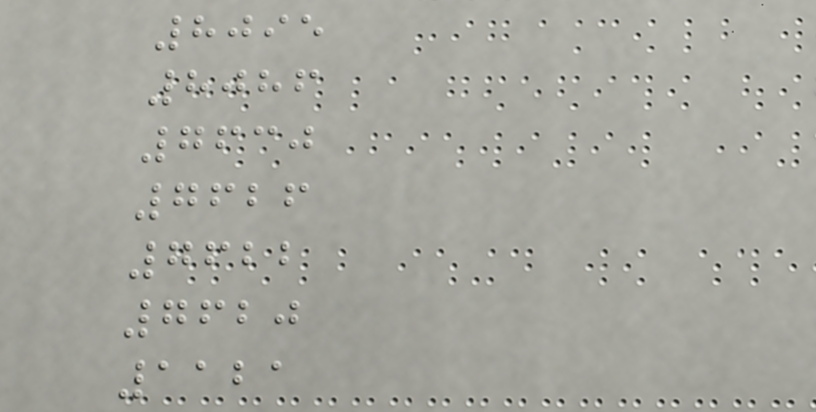8095
8086
7630
7626
7622
7620
1121
